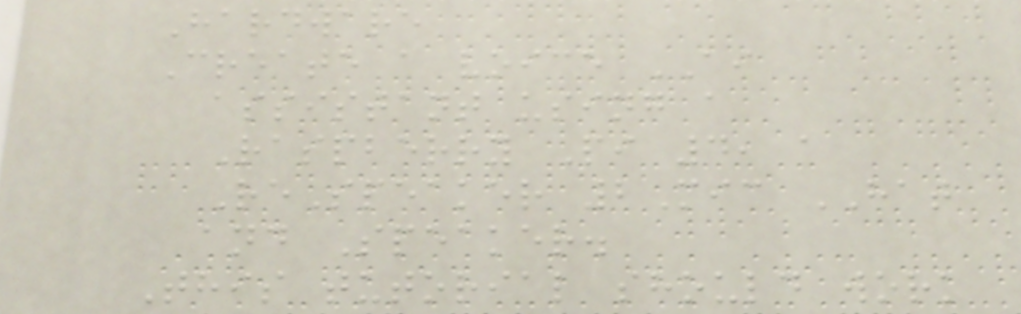Hardware
Create a voice AI
assistant using a
Raspberry Pi 4, a
ReSpeaker 2Mic HAT
and Speaker.
This tutorial should work
